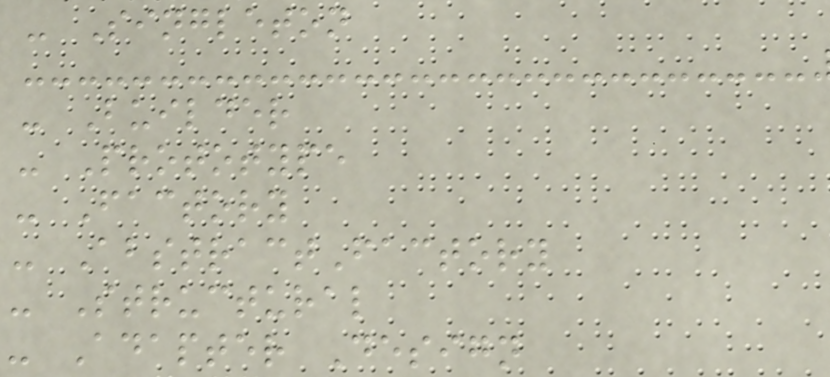- Singleton
- Builder
- Prototype
- Factory
- AbstractFactory
- Structural
- Adapter Design
